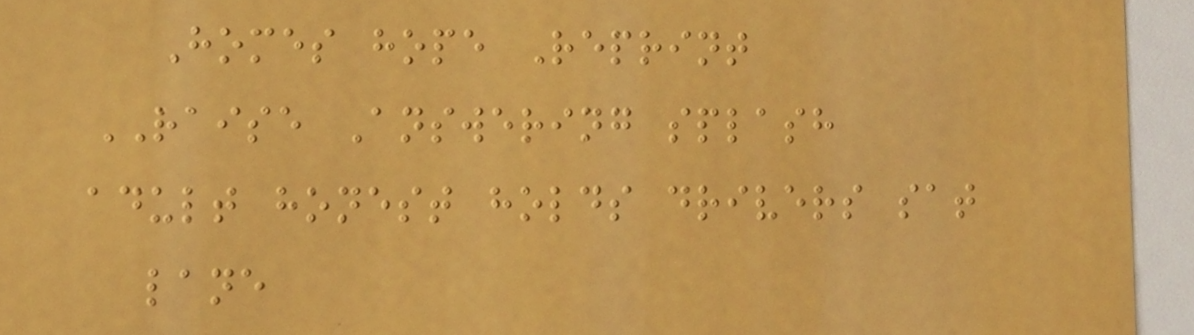Homes hope Reprint
RAISE Answering splash
adult honest holds drivers sat
lane
